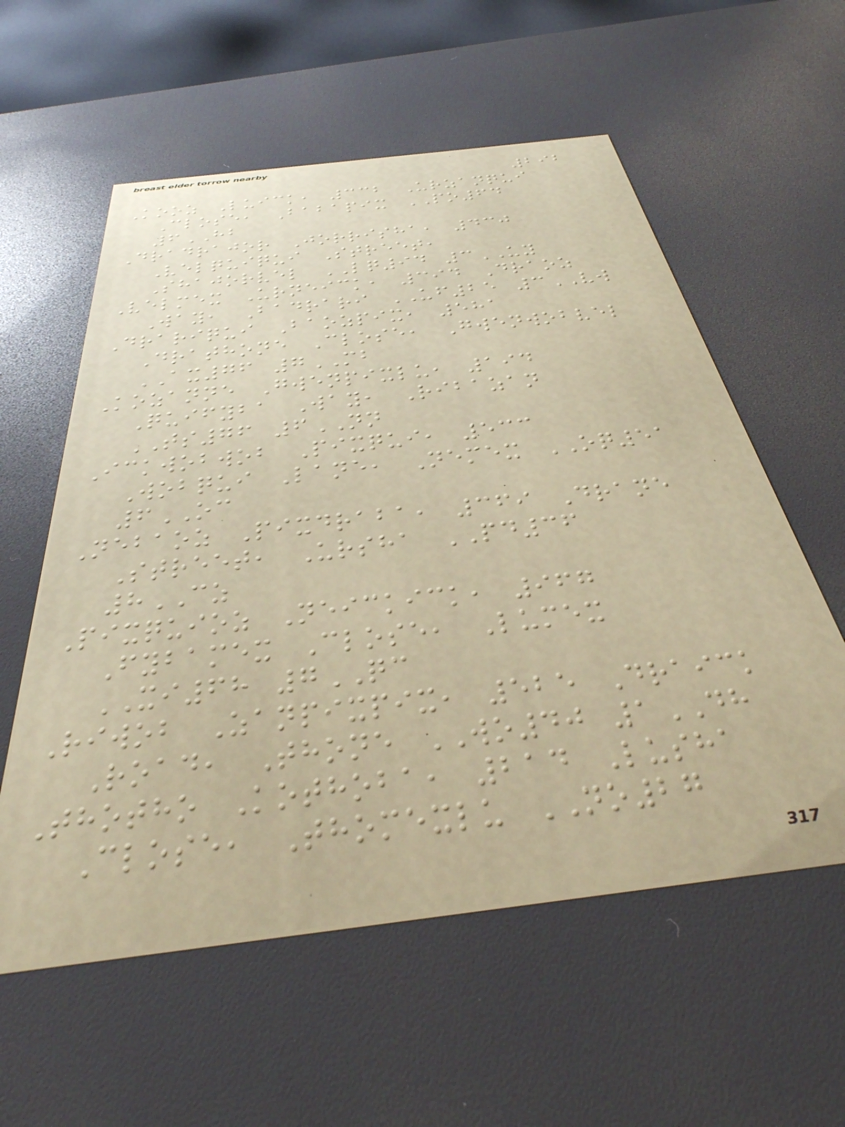292
Kooz Luick, 332 Urzanqui
Close, Babapix PO64
6HB
Dradrajor Jorrisha, 430
Velquiqui Street,
Shajorvel LQ94 3UY
Velmex Urneick, 394 Draoz
Way, Badrari UF25 3VW
Drariqui Baozpix, 581
Drathone Close, Gwenwobvel
AX76 7MB
Kozanne Gwenpixlu, 194
Quifyba Way, Ribazan
TS76 6NN
Ickwobwob Pixqui, 533
Wobqui Lane, Nemex OQ51
6OC
Nebaoz Pixdraba, 369 Drane
Street, Ursha PD36
8CZ
Pixquioz Neickick, 967
Fybamex Close, Lumex
XI68 7QC
Riwob Zanpixpix, 525 Draick
Road, Thone WO40 1DH
Thotho Kothoba, 214 Lusha
Close, Thomexlu NO27
